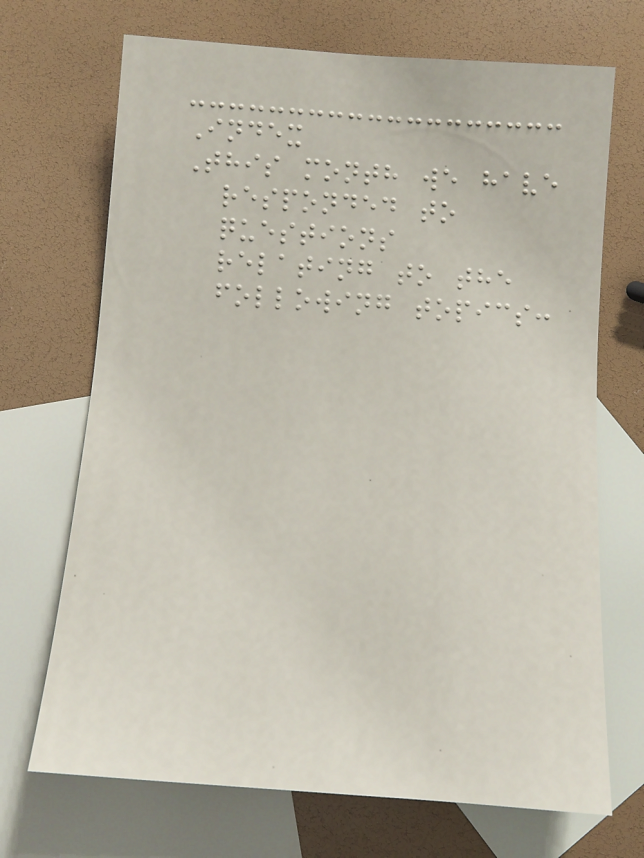Index
This month we have
responded to
questions
relating to the
following topics:
